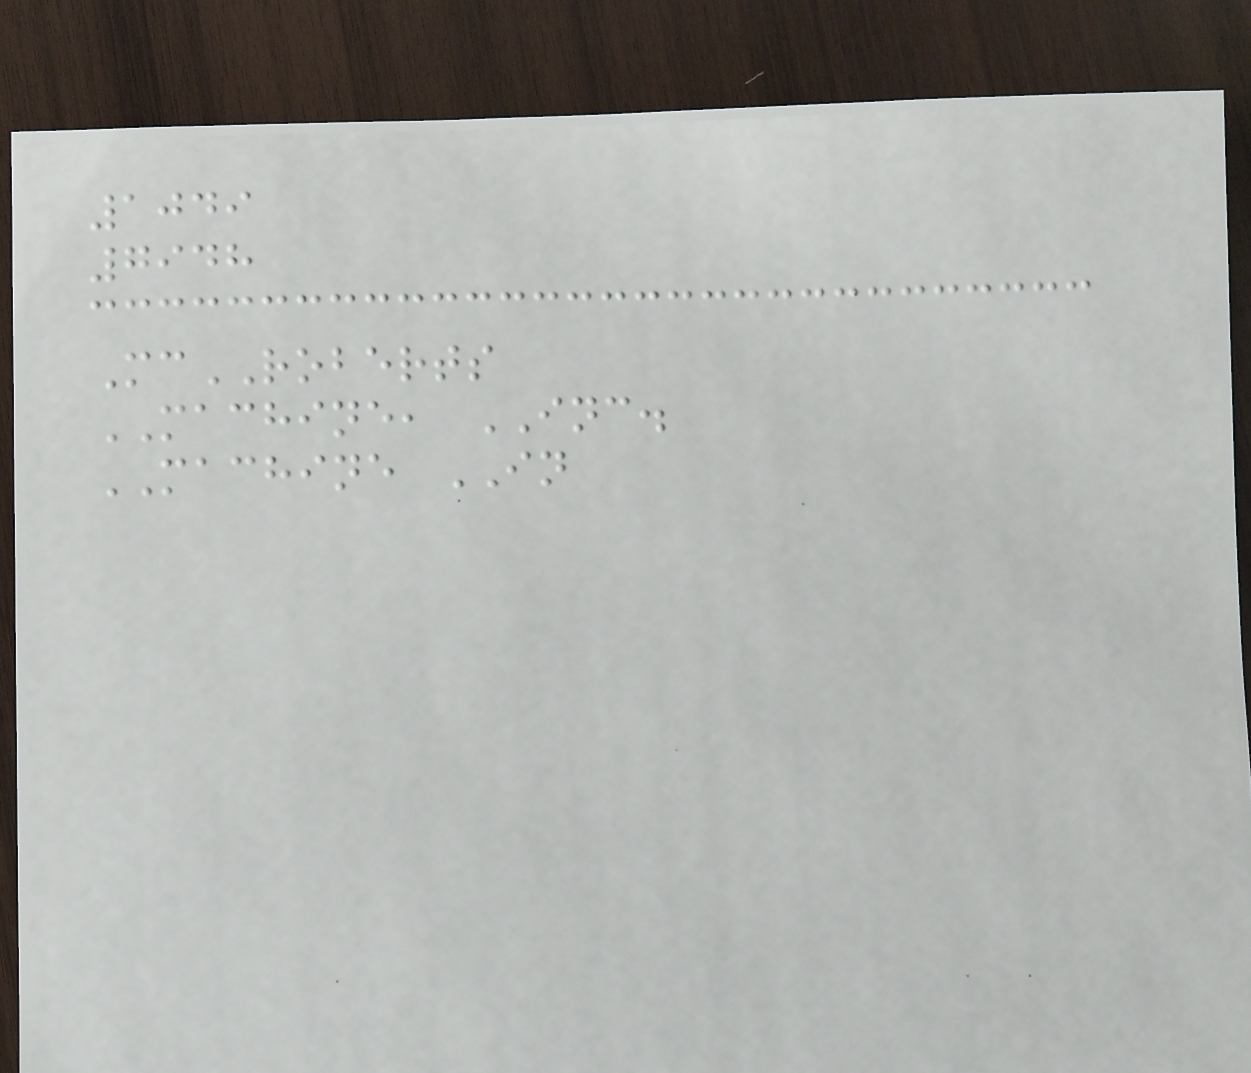1049
7948
McROBERTS
MACHINE, INC.
MACHINE IN
